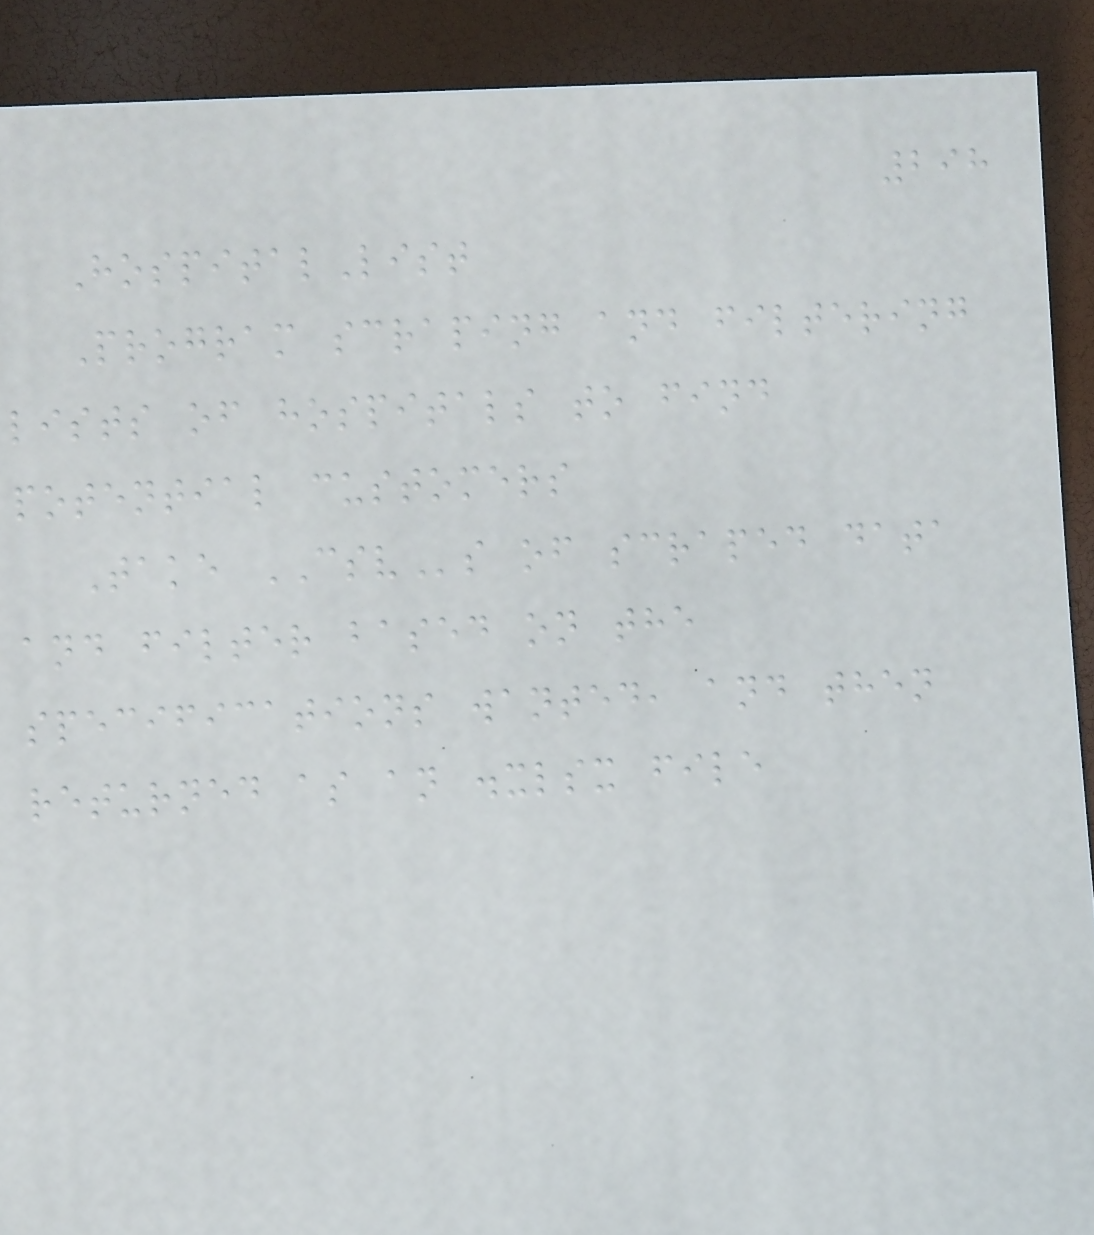298
HospitalList
Program scraping and filtering
lists of hospitals to find
potential customers
Take CSVs of scraped data
and filter based on the
specifications wanted, and then
returned as an .xlsx file
